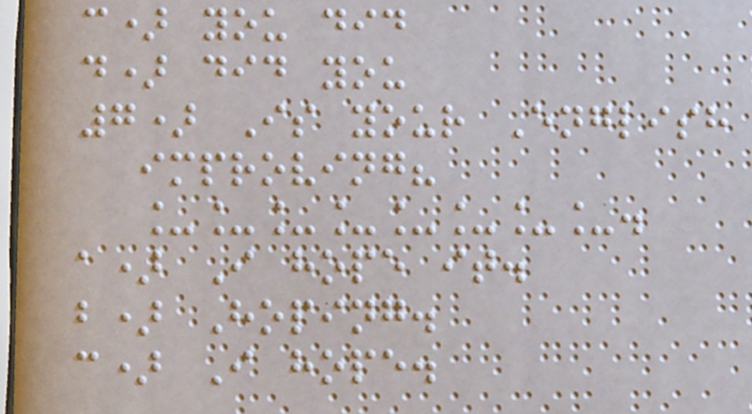c) you did
d) did you
7) Is your English
improving?
________.
a) I hope it.
b) Hoping.
c) I hope.
